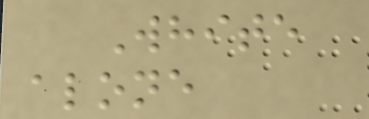White
alone
